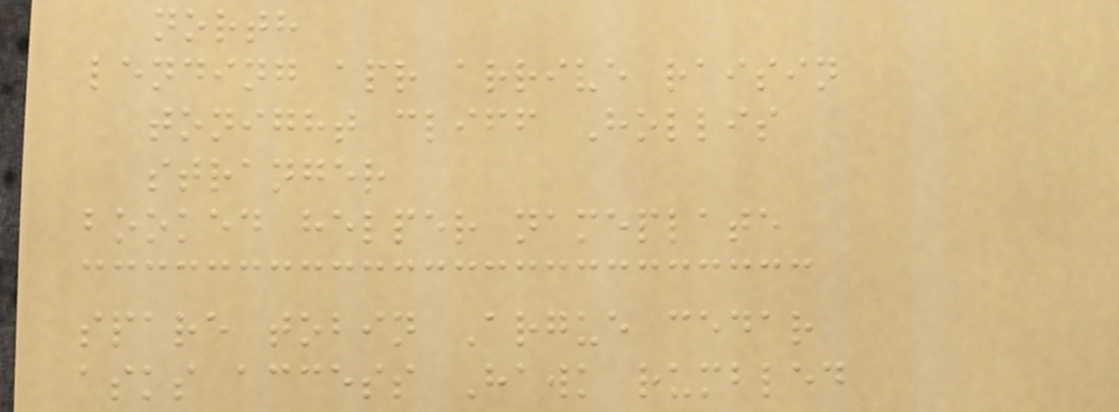north
lending apr arrive raisin
tonight cliff Hollis
stranger
booked helper nameplate
spare tobin Argue cedar
asks access Hawk rumbled
